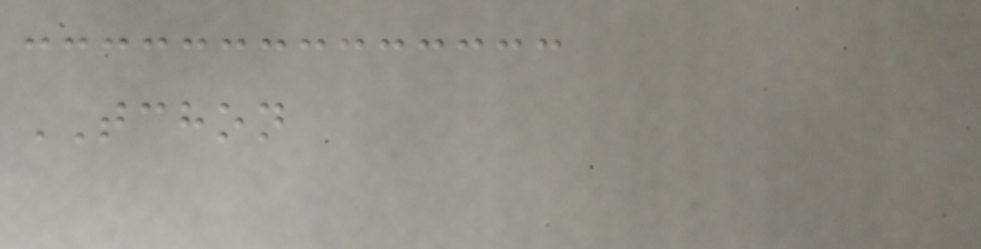TCHON
